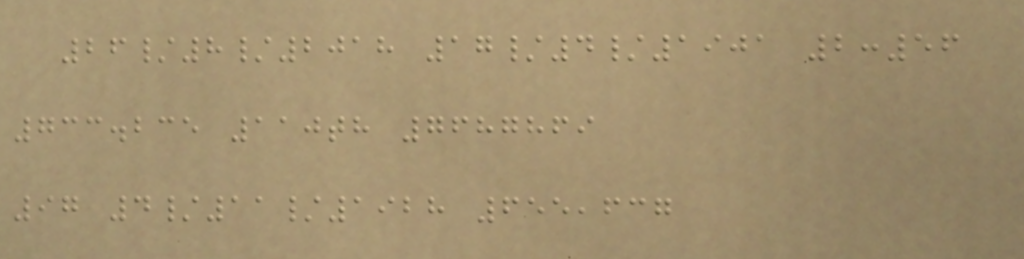26/8/2018 17/4/1901 2:56
733.235 110th 7687869
97 4/11/1928 655,637
